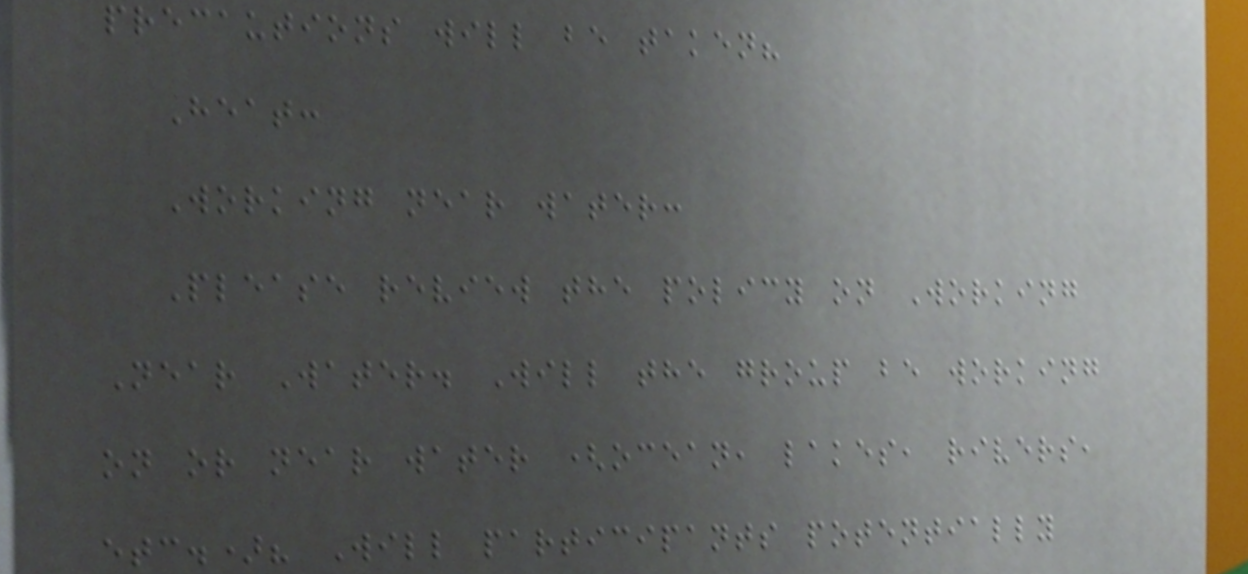precautions will be taken?
Heat:
Working near water:
Please review the policy on Working
Near Water. Will the group be working
on or near water (ocean, lakes, rivers,
etc.)? Will participants potentially
